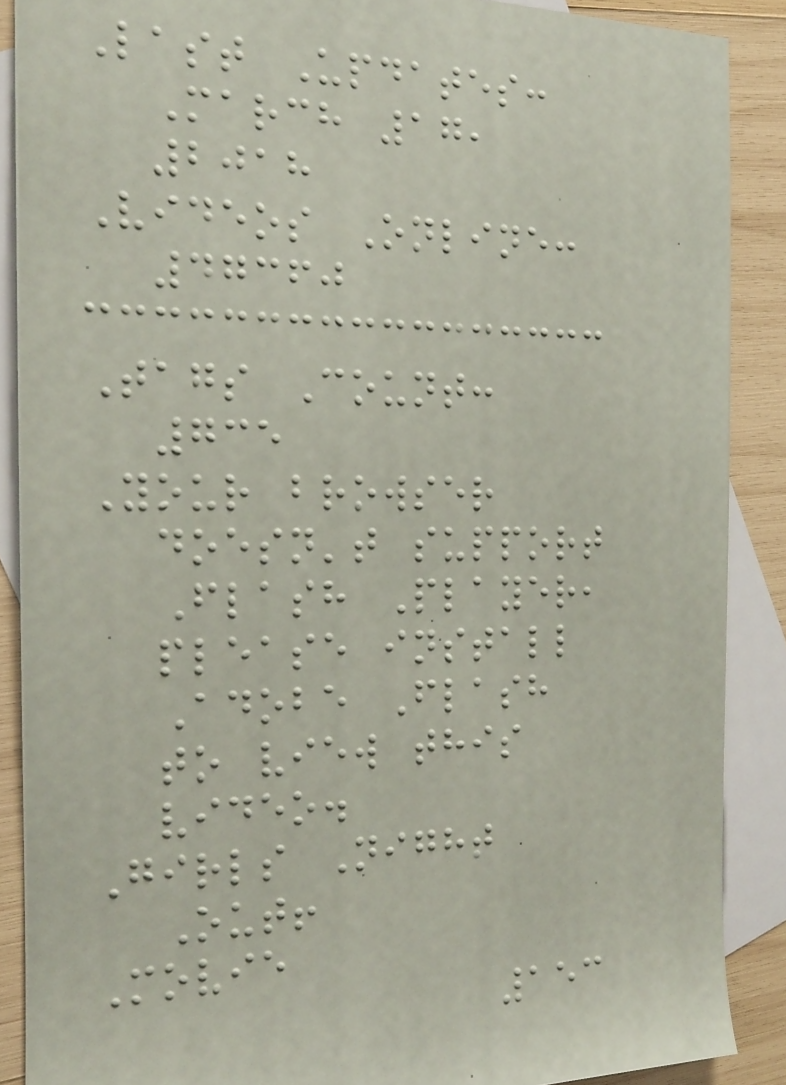Last Updates:
March 17,
2018
Videos Online:
47360
Tags Count:
735
Your browser
doesn't support
Flash Player,
please install
Adobe Flash
to view this
video.
Girls Night
Out!
Movie
153
